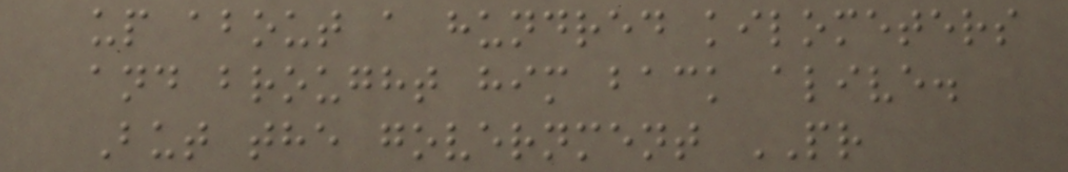up about a hundred kilometers
and brought him back alive.
But the government PR
